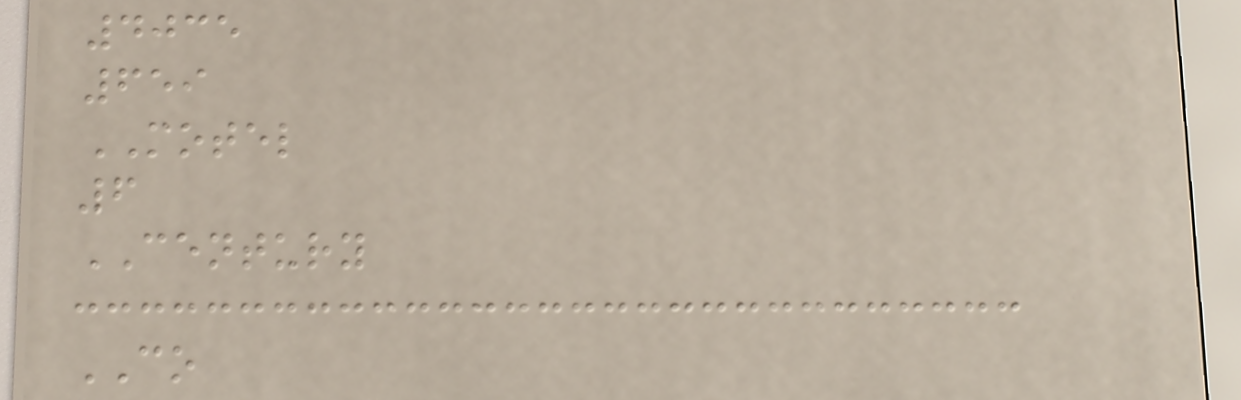4035
659
MOTEL
6
CENTURY
CO
